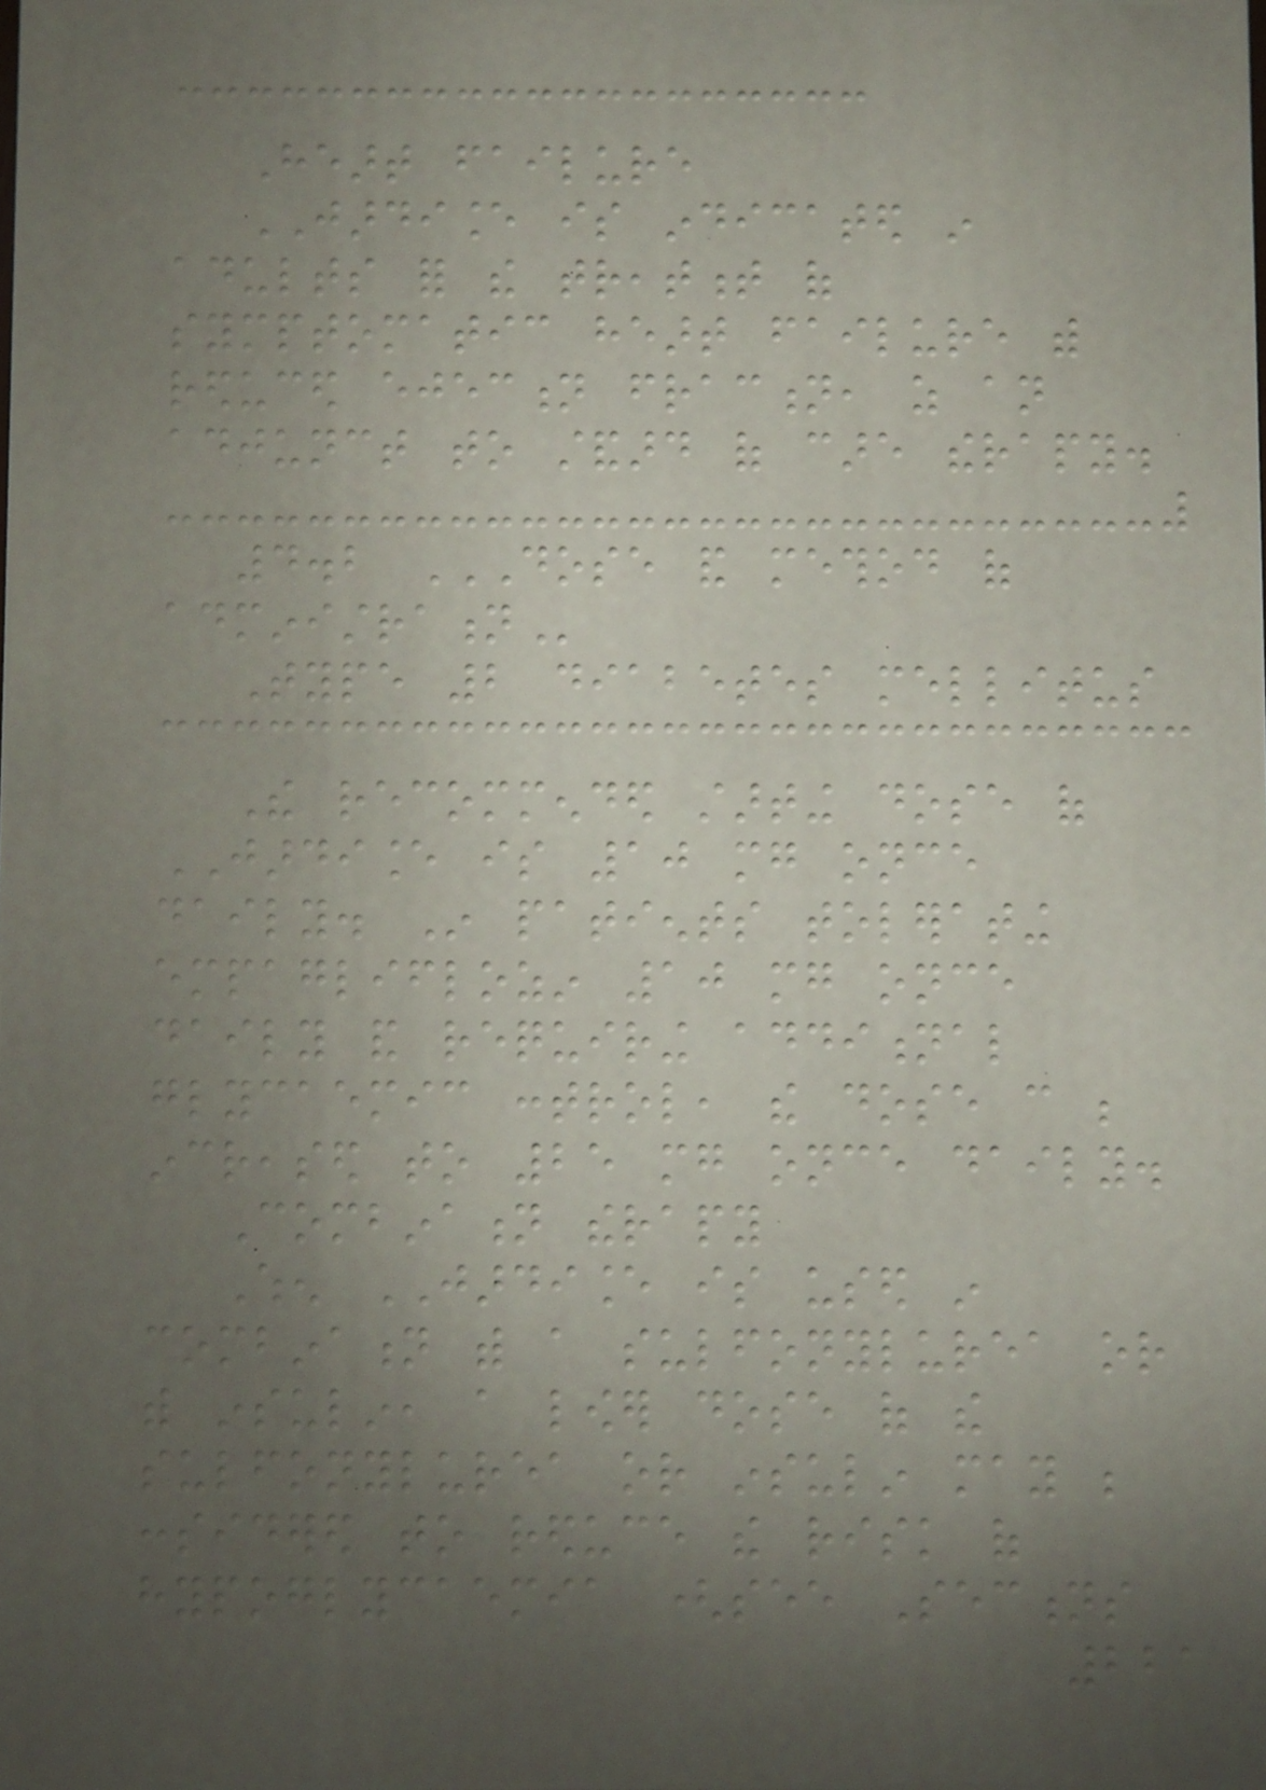Heart failure
JARDIANCE is indicated in
adults for the treatment of
symptomatic heart failure with
reduced ejection fraction, as an
adjunct to standard of care therapy.
4.2 DOSE AND METHOD OF
ADMINISTRATION
Type 2 diabetes mellitus
The recommended starting dose of
JARDIANCE is 10 mg once
daily. In patients tolerating
empagliflozin 10 mg once
daily and requiring additional
glycaemic control, the dose can be
increased to 25 mg once daily.
Combination therapy
When JARDIANCE is used in
combination with a sulfonylurea or
with insulin, a lower dose of the
sulfonylurea or insulin may be
considered to reduce the risk of
hypoglycaemia (see Sections
221
